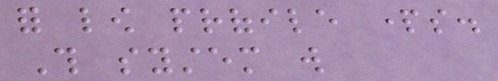for low profile parts.
This system will
